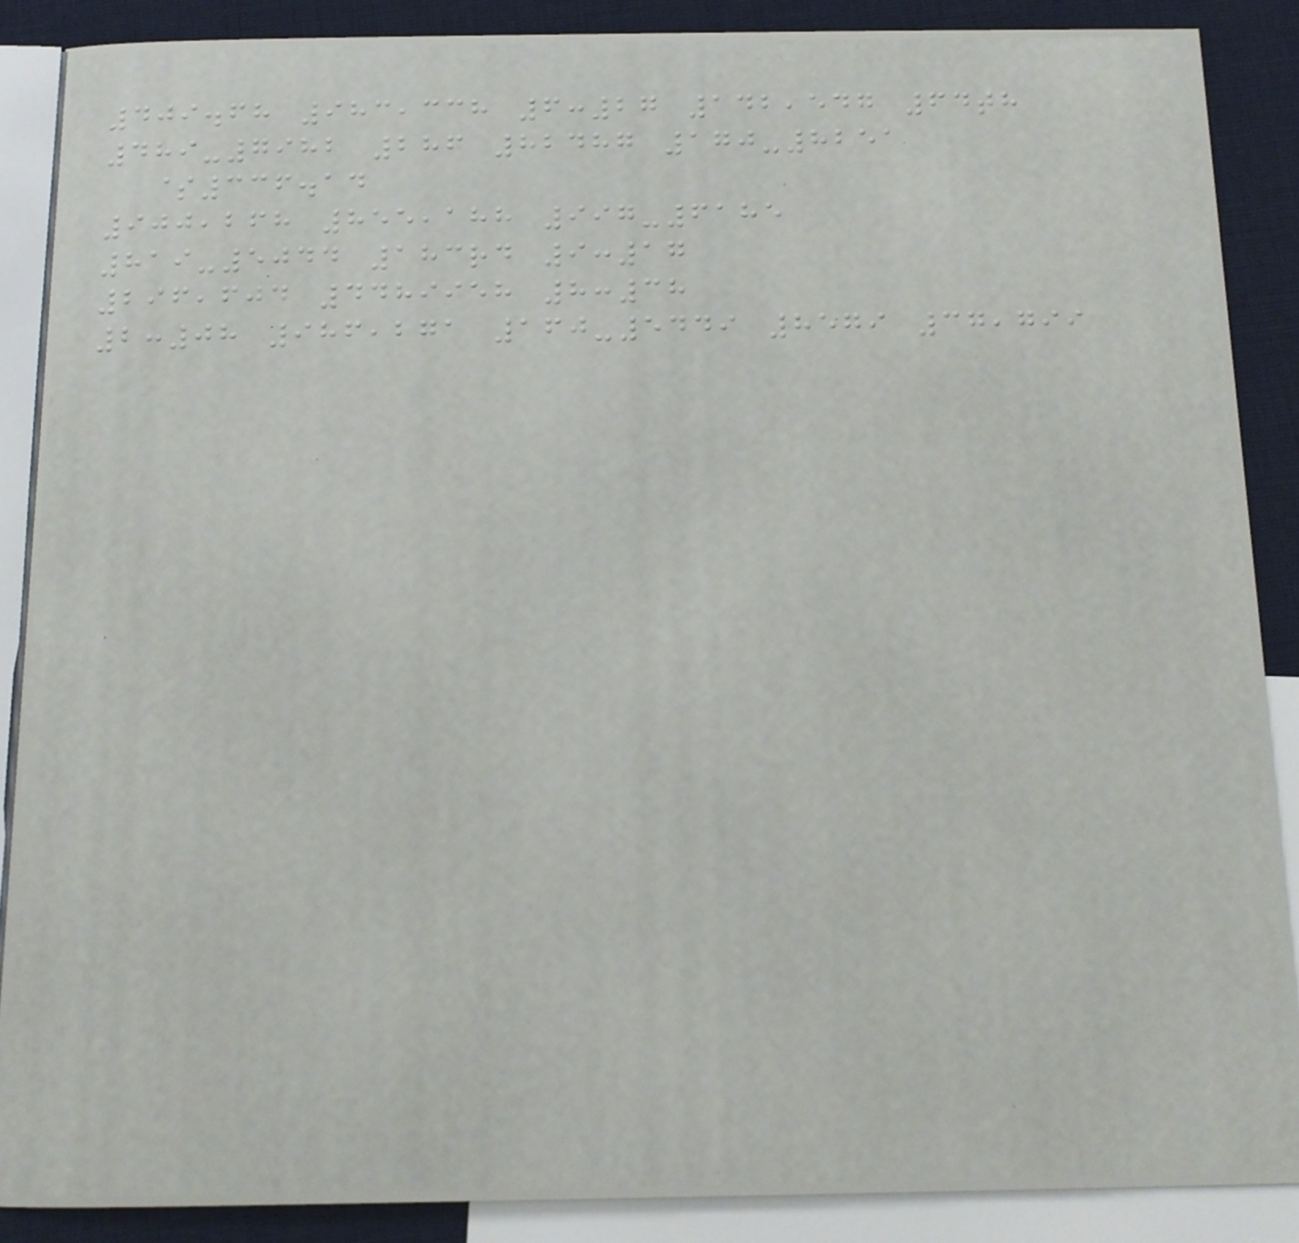409.68 983,338 6:27 142,547 64th
489-7982 286 82487 170-8251
$336.14
900,268 855,188 997-6185
819-5044 183rd 9:17
296,604 4489958 8:38
2:08 986,271 160-5449 8579 37,799
